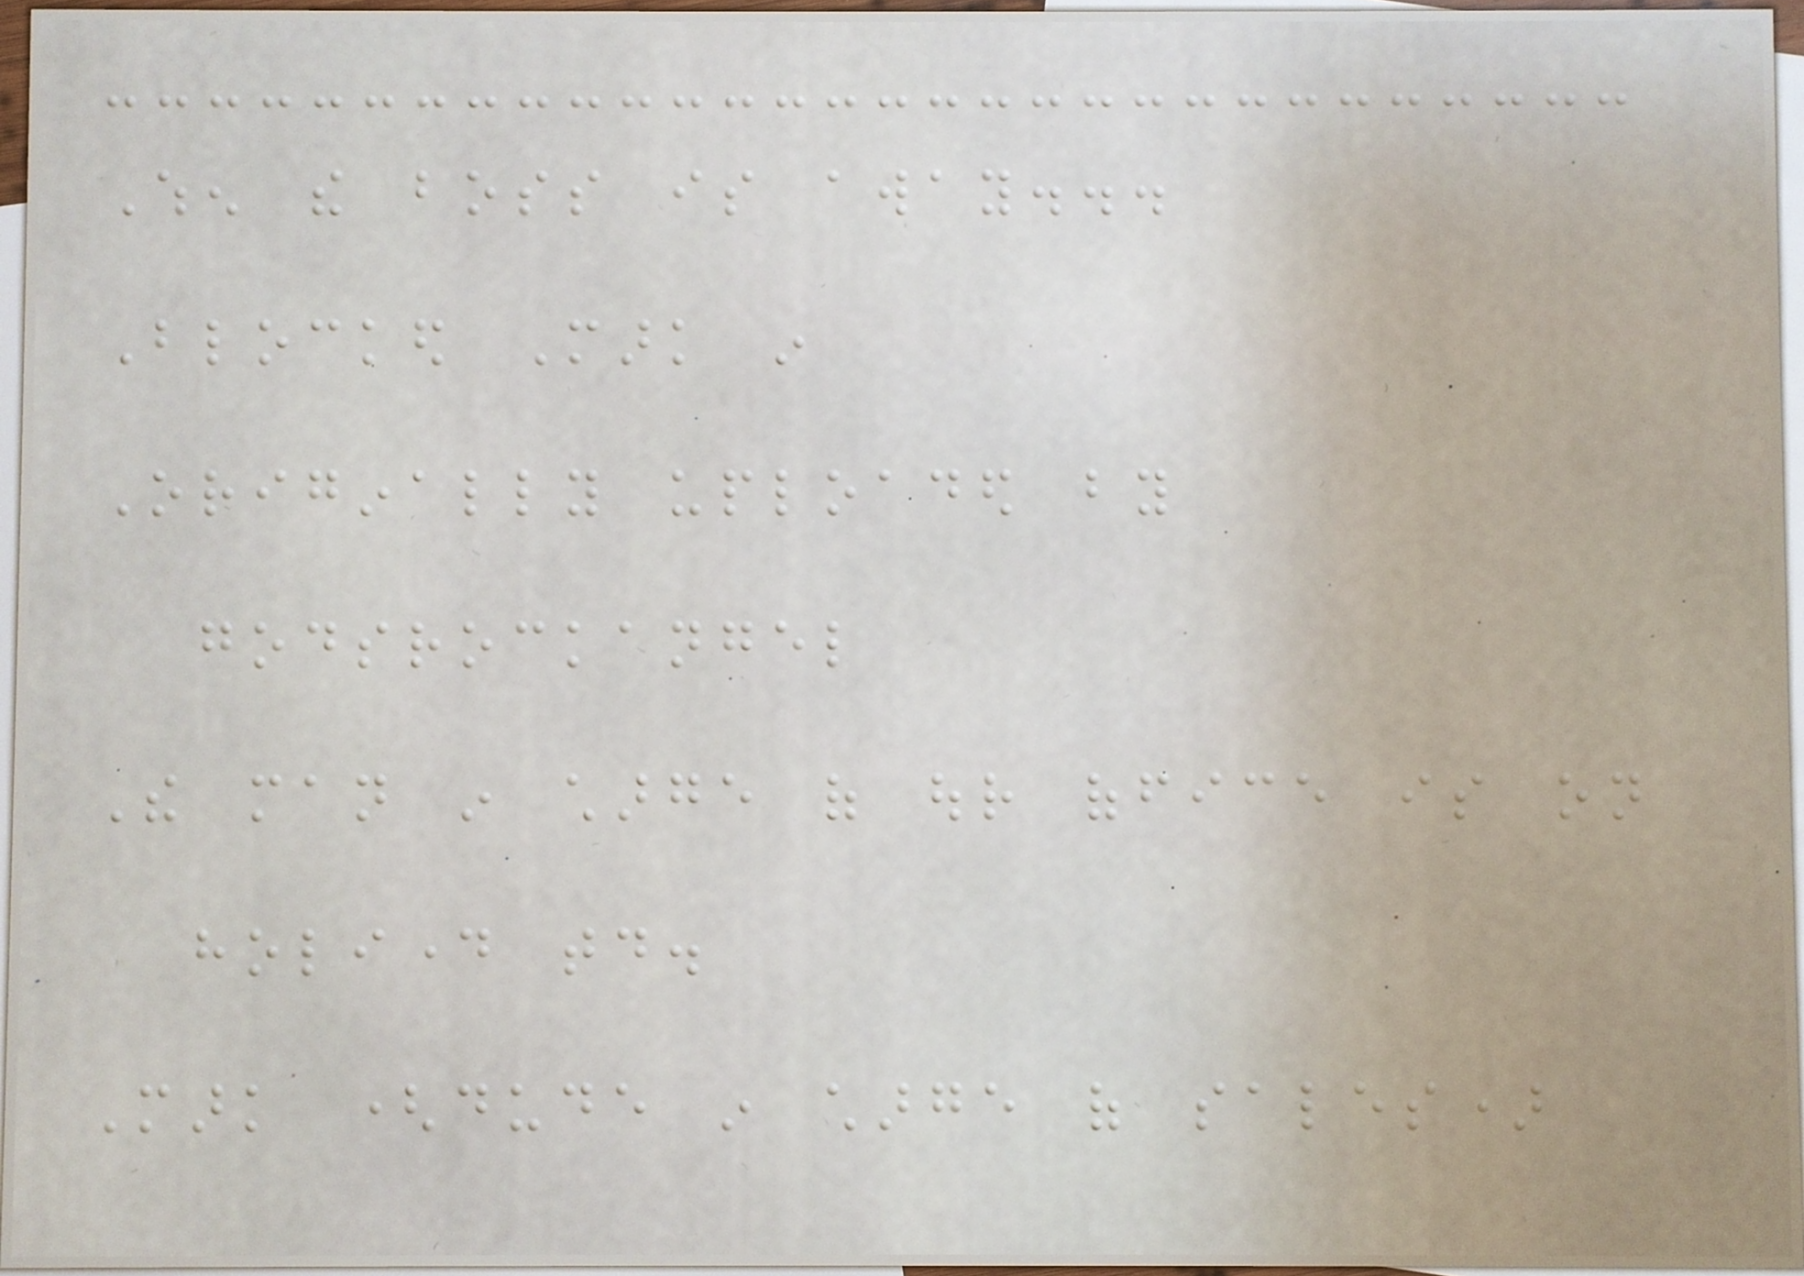When the boss is away...
Blocked Mark in
Originally uploaded by
godsrockangel
The man in charge of our office is on
holiday today.
Mark (dude in charge of sales)
